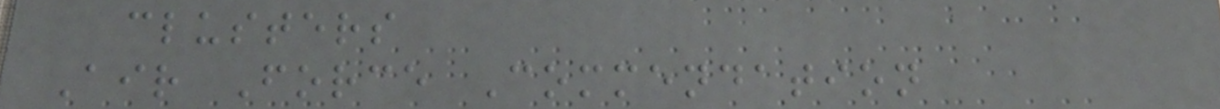clusters
Air Force Commendation
